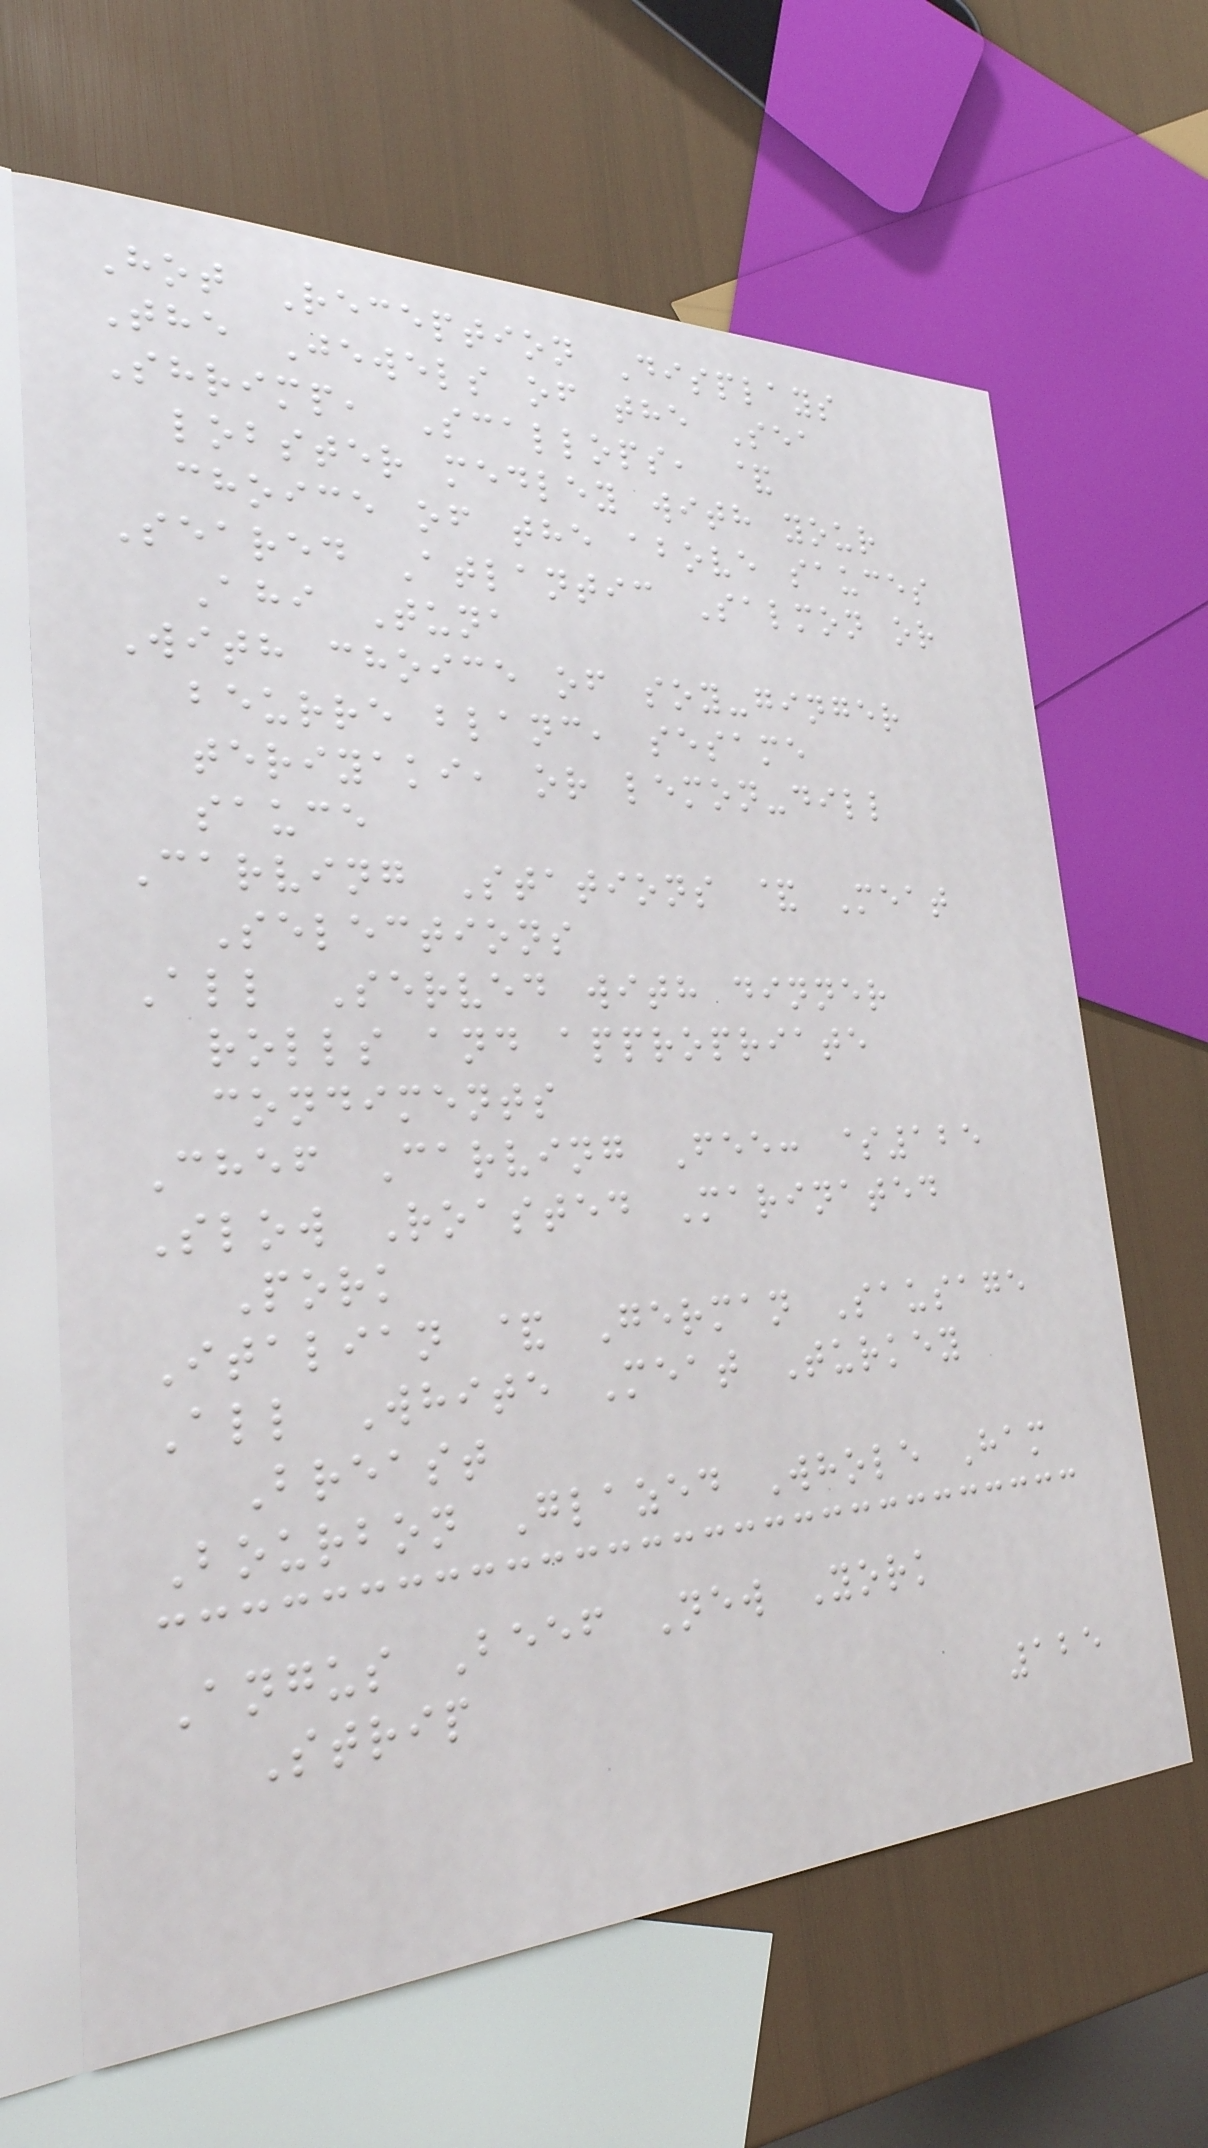Hot Reception Displays
The Jewels of the Sea
Shrimp, Scallops, &
lobster medley with your
choice of the above sauces
Seared Atlantic Salmon or
Ahi Tuna
With choice of soy-ginger
beurre blanc, sesame
teriyaki, or lemon-dill
sauce
Carving Stations & Meat
Selections
All Served with dinner
rolls and appropriate
condiments
Chef Carving Fee: $125
Slow Roasted Marinated
Pork
Italian & German Sausage
All White Meat Turkey
Breast
Bourbon Glazed Whole Ham
Angus Beef New York
Strip
125
